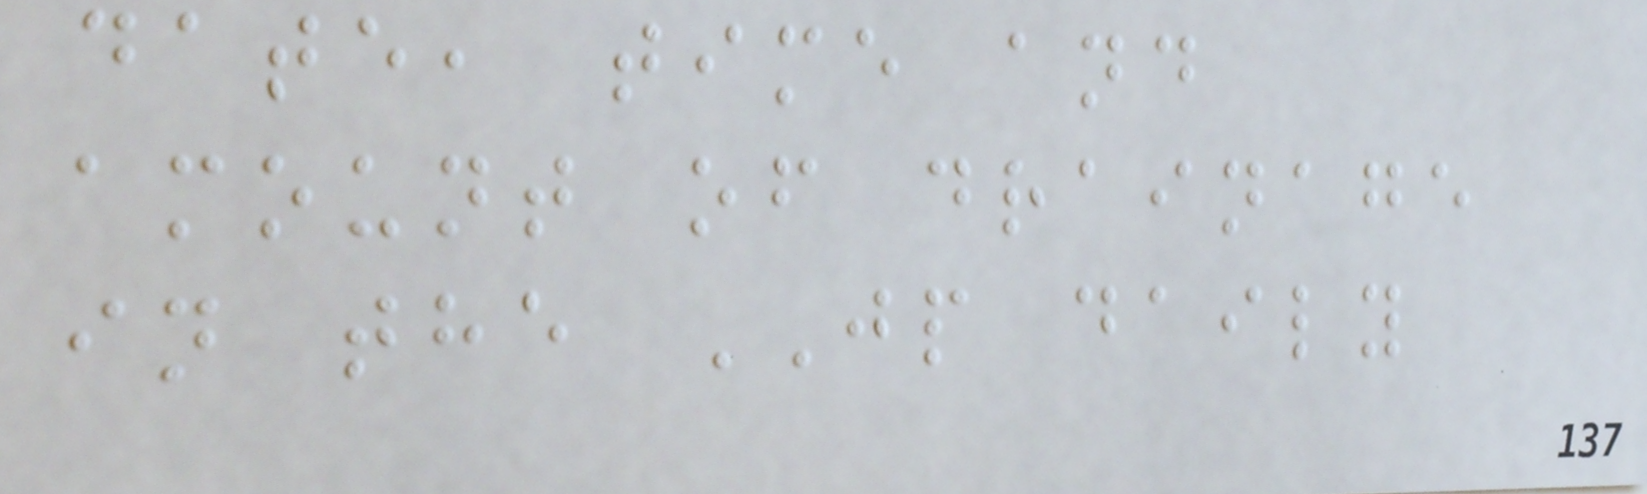date, time and
amount of drainage
in the JP daily
